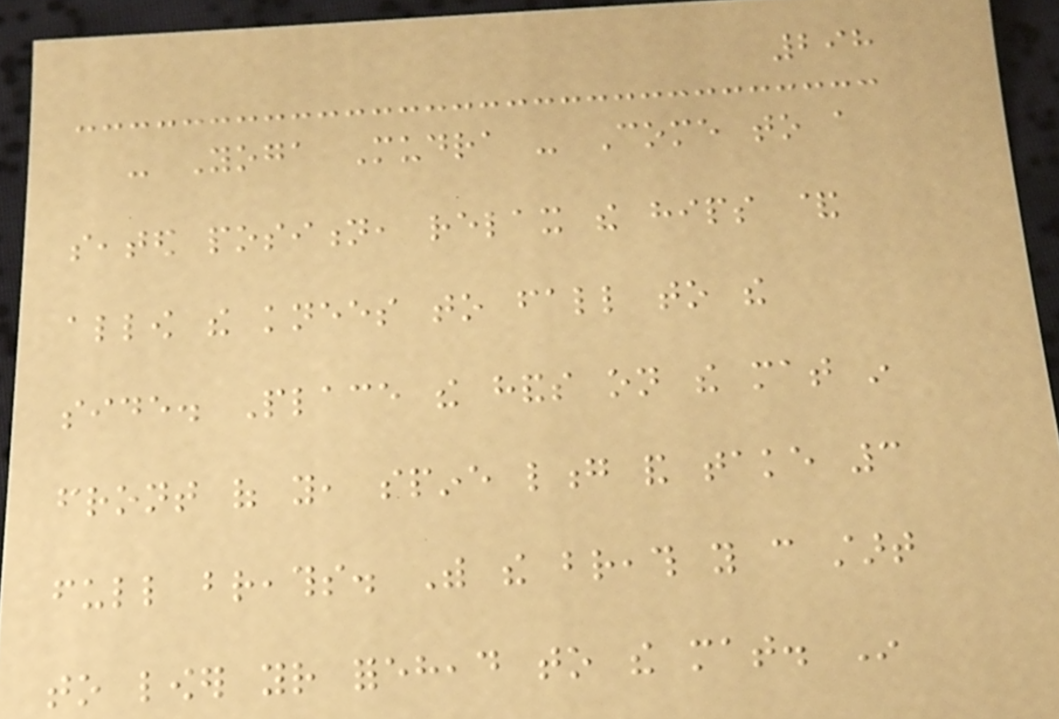298
- Yoga Mudra - Come to a
seated position, relax the hips &
allow the knees to fall to the
side. Place the hands on the mat in
front of you, spine long and take 3
full breaths. With the breath you can start
to lower your forehead to the mat. In
